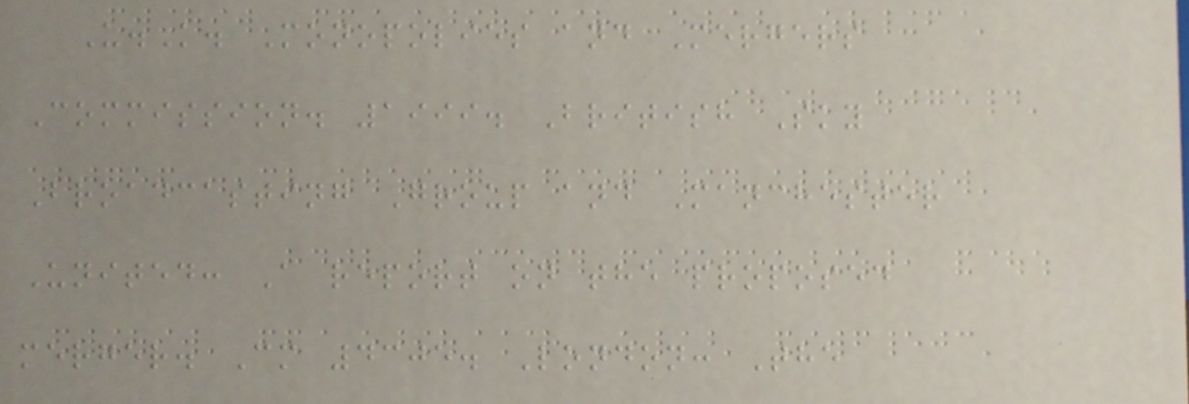U.K. Monopolies and Mergers
Commission. 1999. British Sky
Broadcasting Group and Manchester
United: A report on the proposed
merger. Cm 4305. London: The
